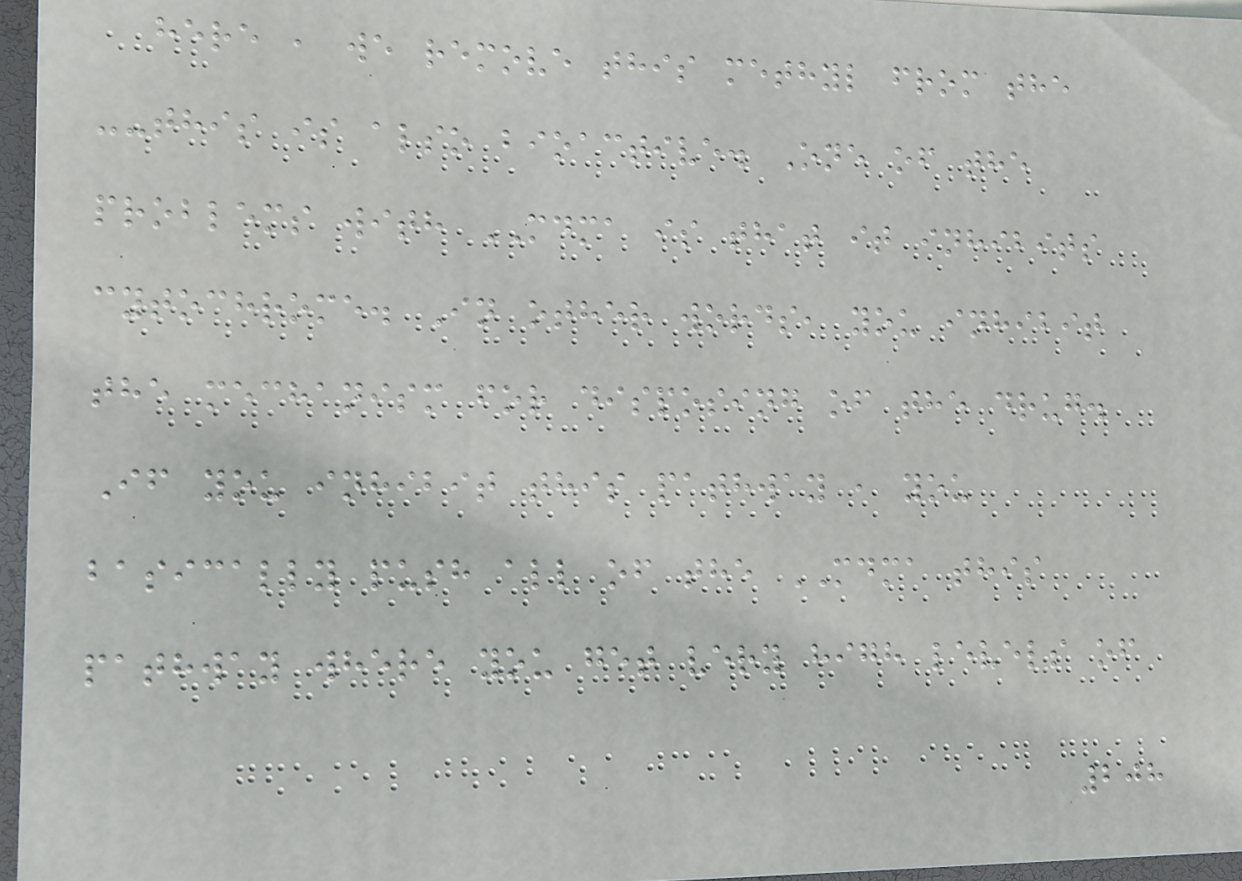here , we remove this methyl from the
--this is also bioactive. One of the
problems with MDMA is that it inhibits
cytochrome. In other words, you inhibit
the mechanism for disposing of the drug.
If you inhibit this pathway , you
basically push all of the MDMA this
pathway where you get very high levels of
208
